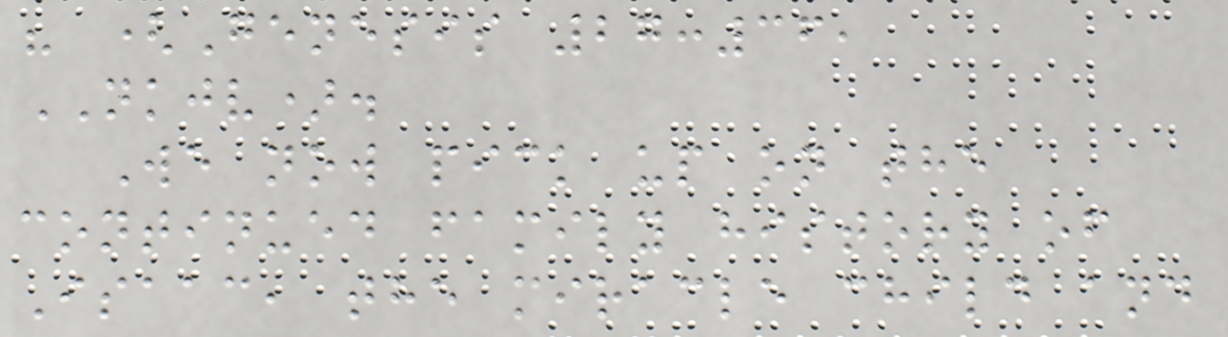" (Genesis 27:36,
NKJV).
We now pick up on the
continued family history of
Isaac, the miracle child and
